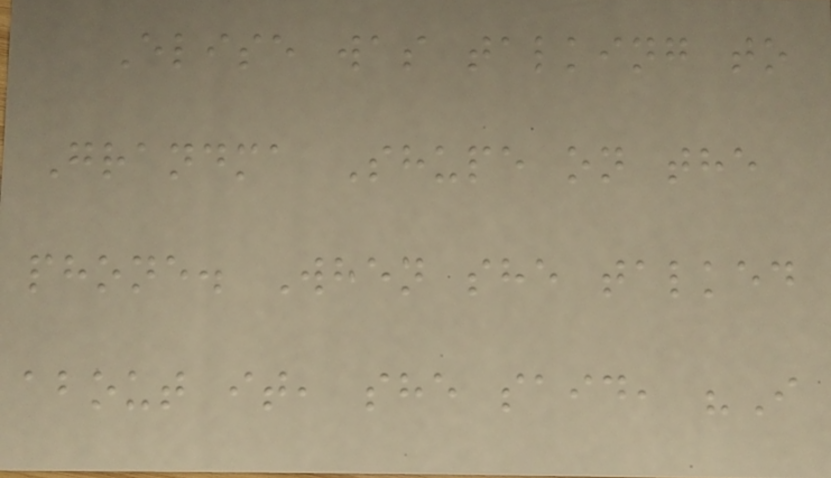Elise was talking to
Grandma Shupe on the
phone. When she talked
about it, she said, "I
